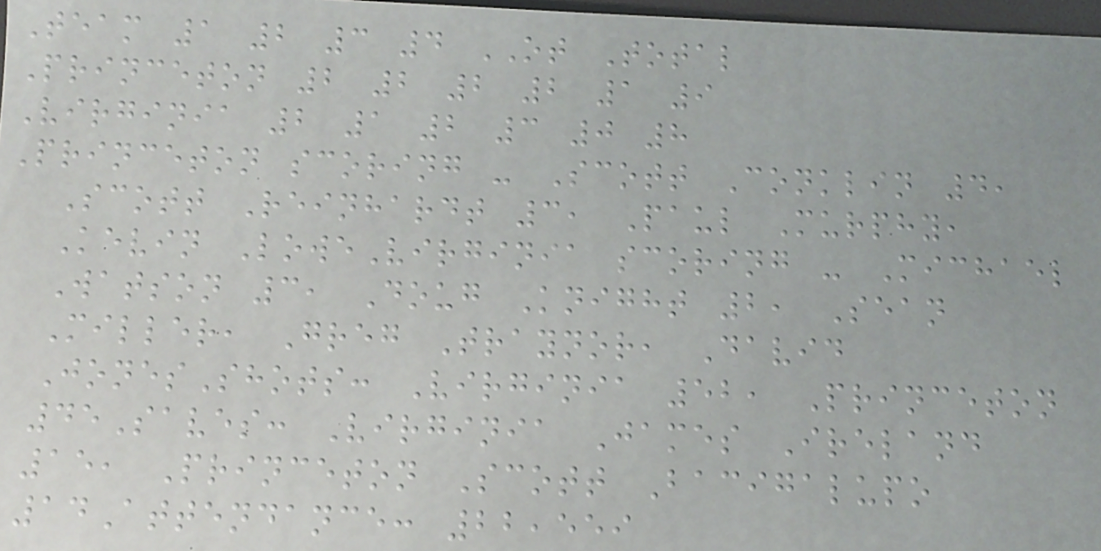Team 1 2 3 4 OT Total
Princeton 2 2 2 2 1 9
Virginia 2 1 2 3 0 8
Princeton scoring - Scott Conklin 4,
Scott Reinhardt 3, Paul Murphy,
Kevin LoweVirginia scoring - Michael
Watson 3, Doug Knight 2, Sean
Miller, Greg Traynor, David
JonesShots: Virginia 52, Princeton
45Saves: Virginia James Ireland
15, Princeton Scott Bacigalupo
14Attendance: 22,559
